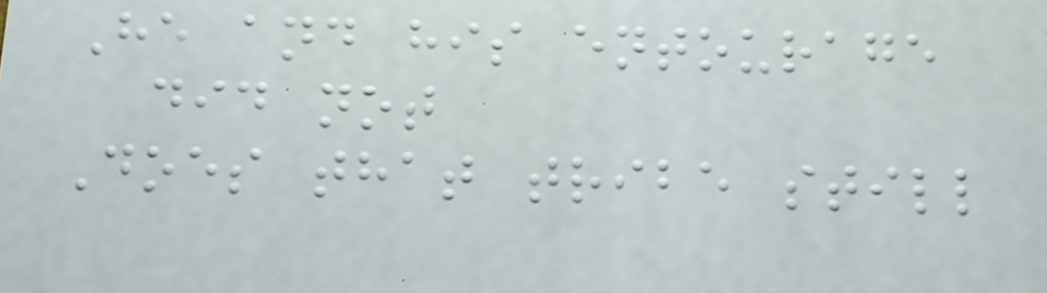He and his entourage
did not
Does that tribe still
